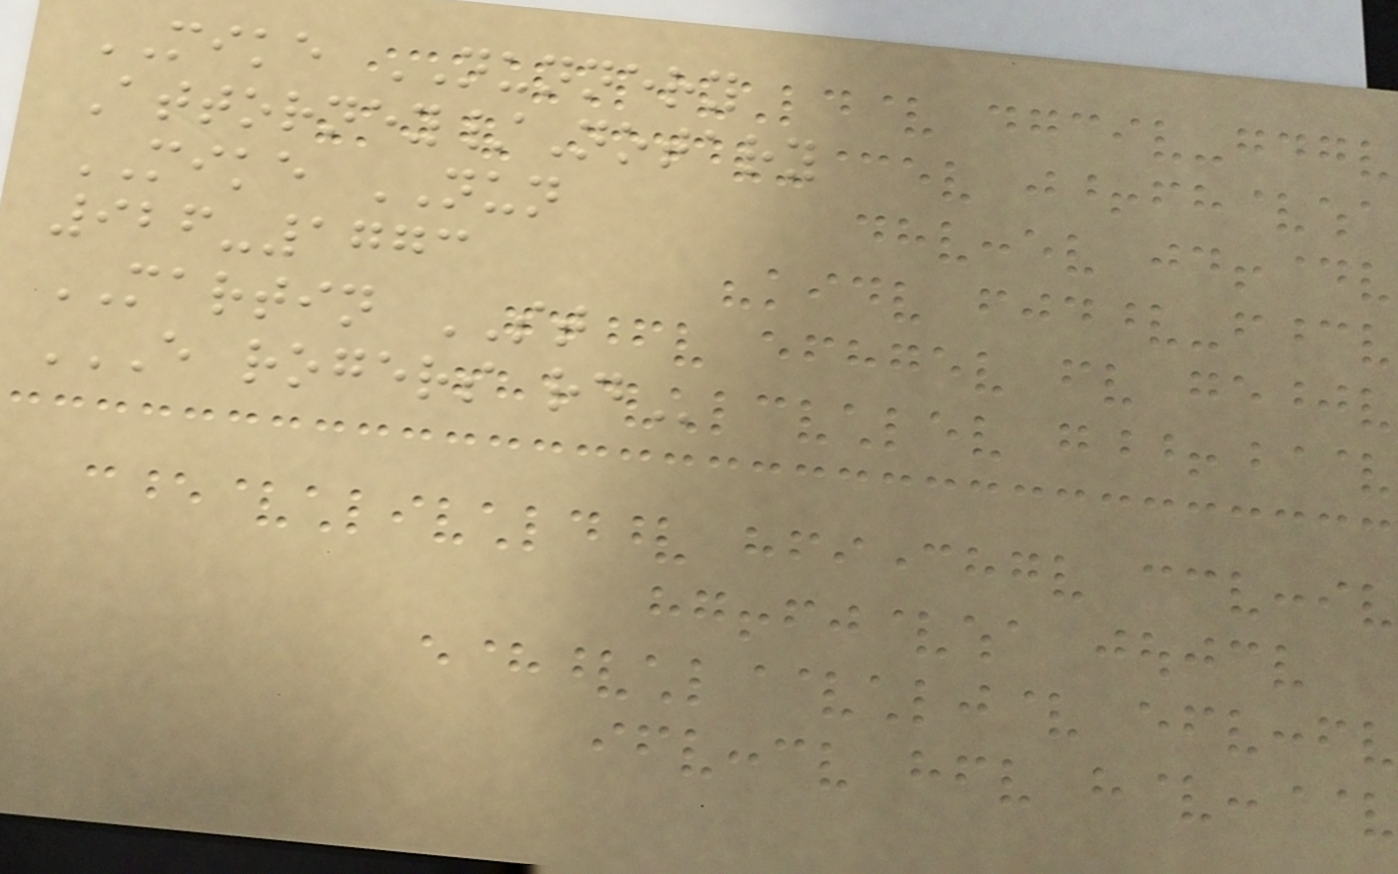MIKE NUNNERY
Attorney/Notary
MIKE NUN
926-1773
MARTIN ST
E ROGERS RD
